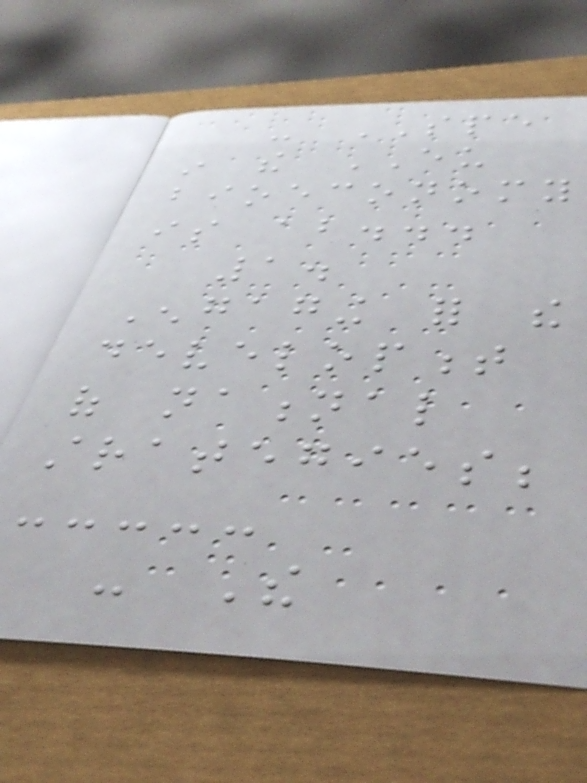- SPE
in the EU
bioeconomy
is about...
1.
Engaging for the
development
of national
strategies;
- The
